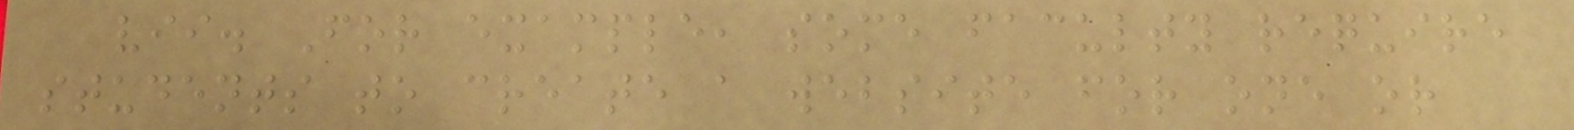vii. For example, some faculty require
students to create a website for one or
